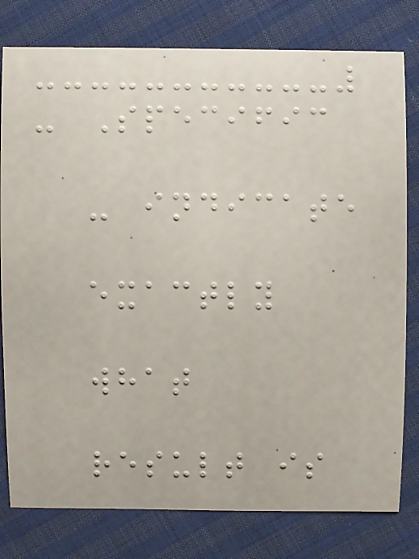- Specific
- indicate
exactly
what
result is
